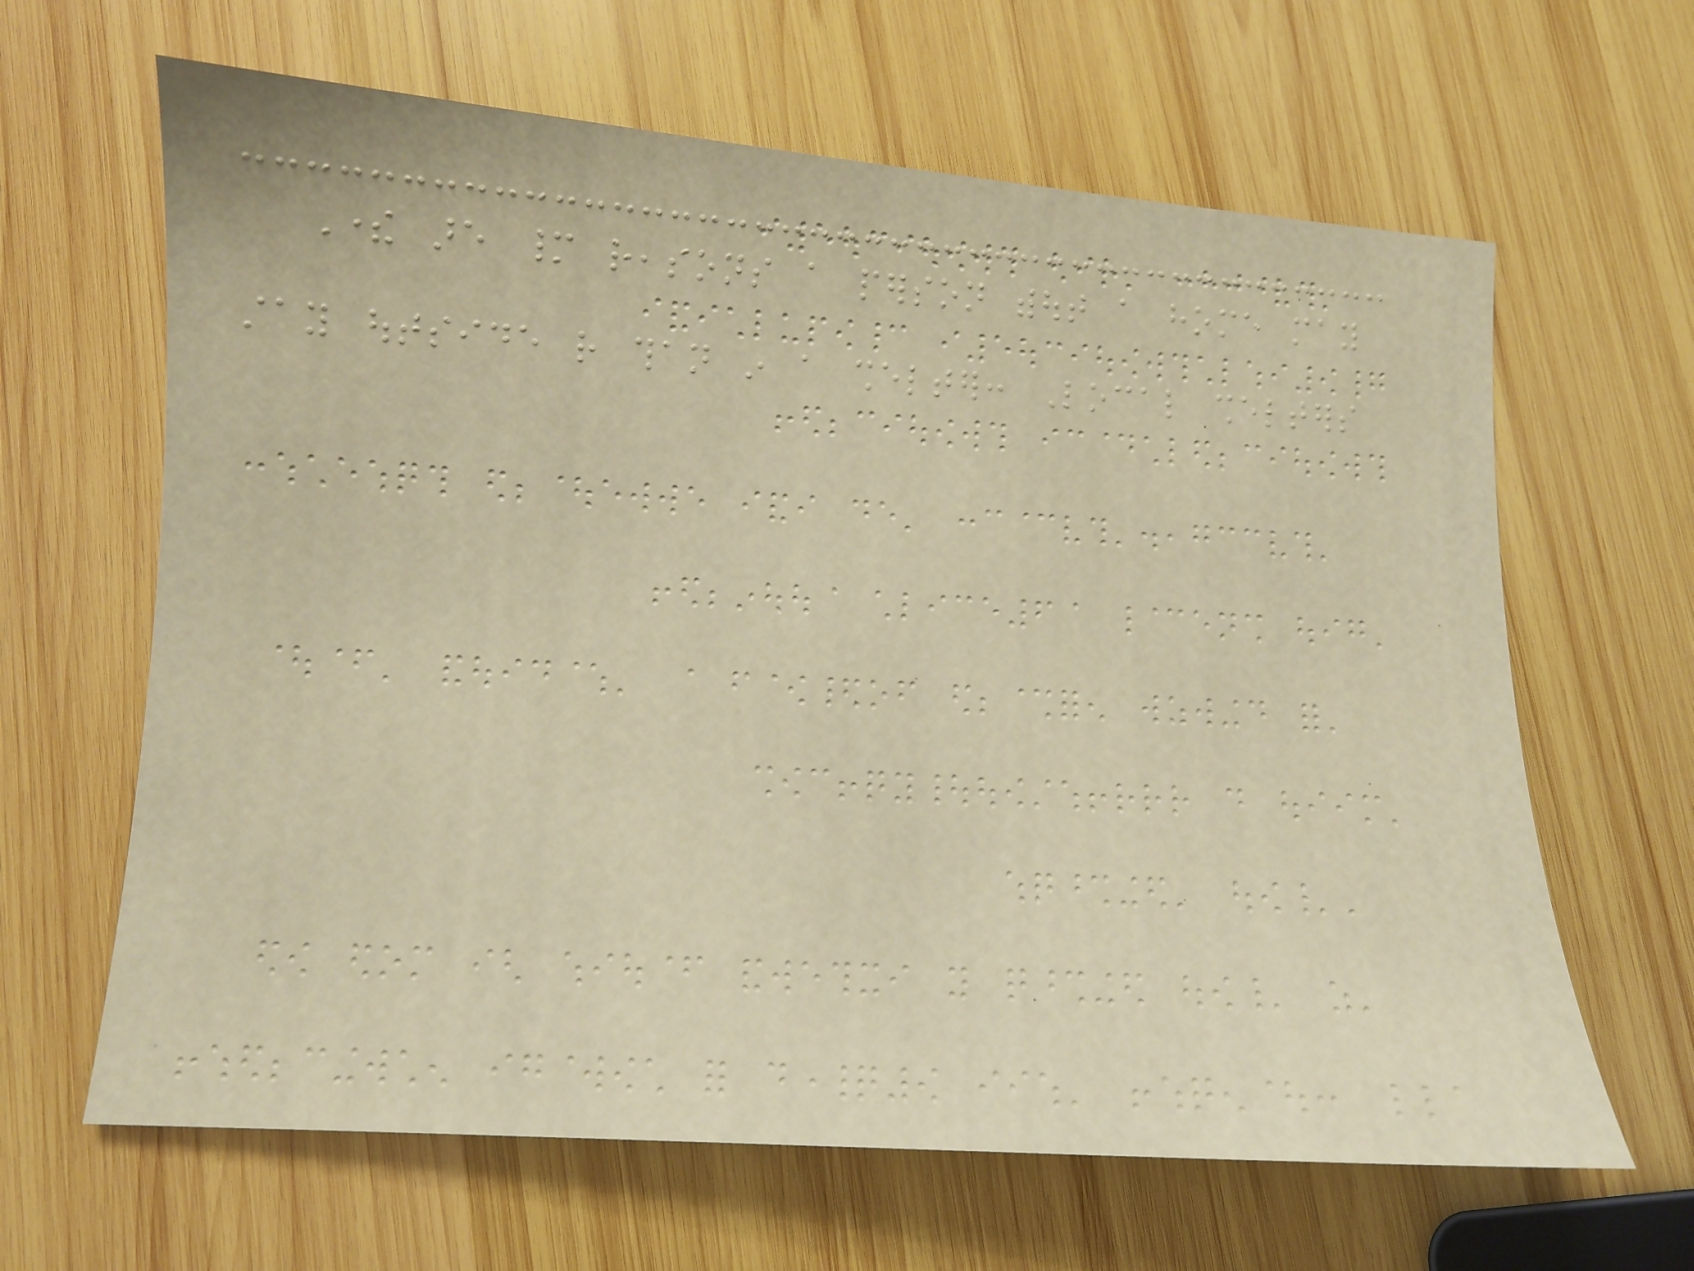There are many reasons a person without a home may
stay outside rather than in a shelter: Local shelters
